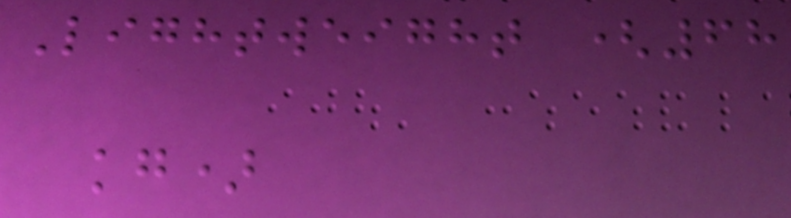Lightweight (68
kg)
